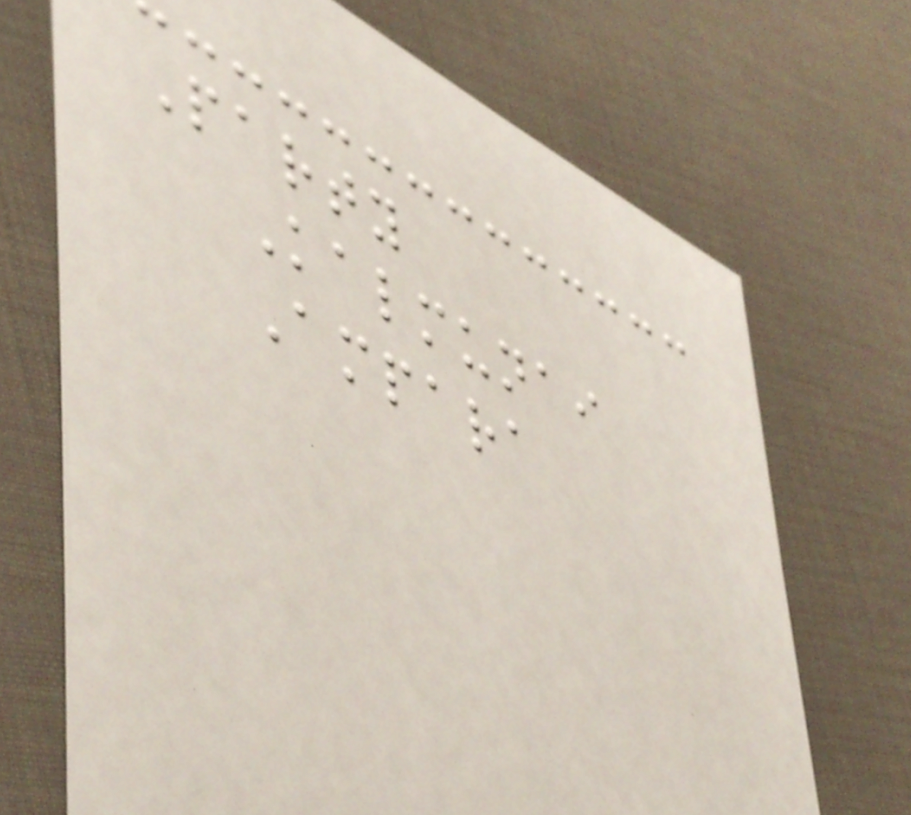Party
Kalmunai
Ampara
